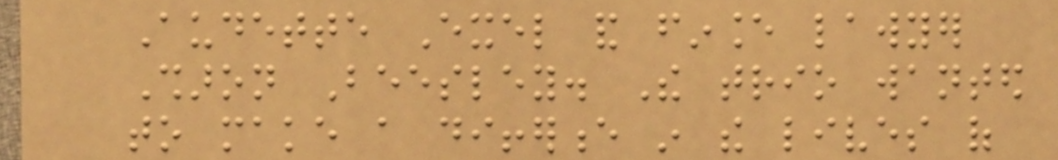Audette Exel and finance lawyer
Sharon Beesley. The trio wanted
to make a difference in the lives of
